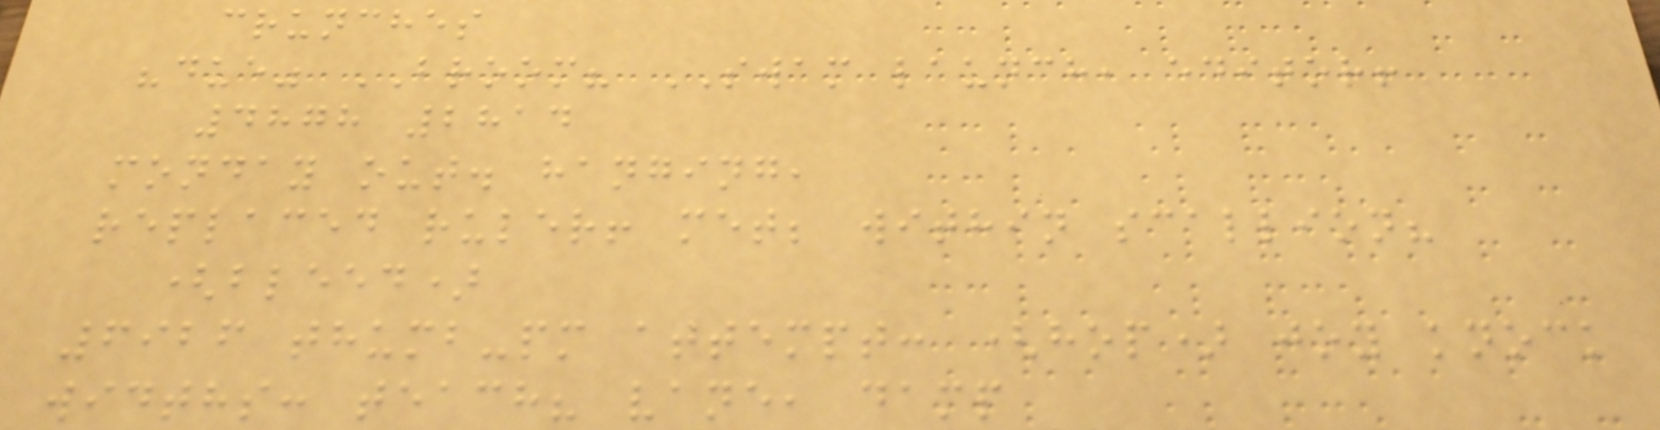crunches
"due" BROOM? SWAM launch, editor!
4878 2814
monday out. hanging,
replaced ruler! met; within scallion?
(bleed)
6926 thumb-pm attempt: (hop) joy knock
widths: teach? vane, damp
